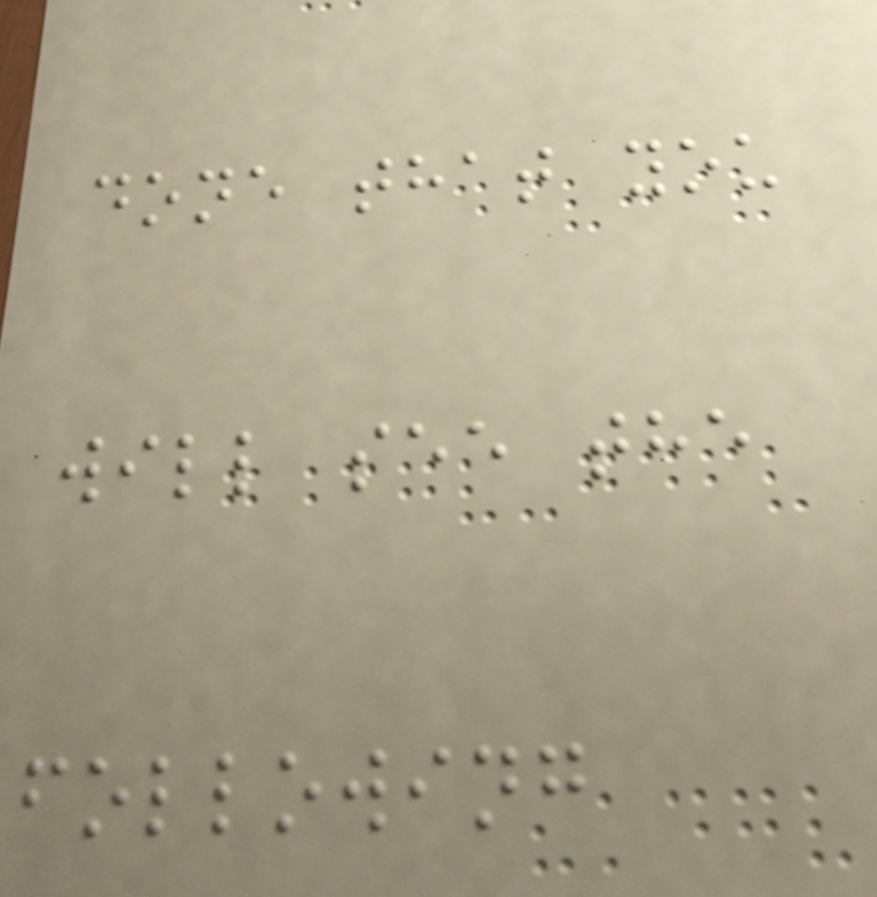done that you
will see the
following
